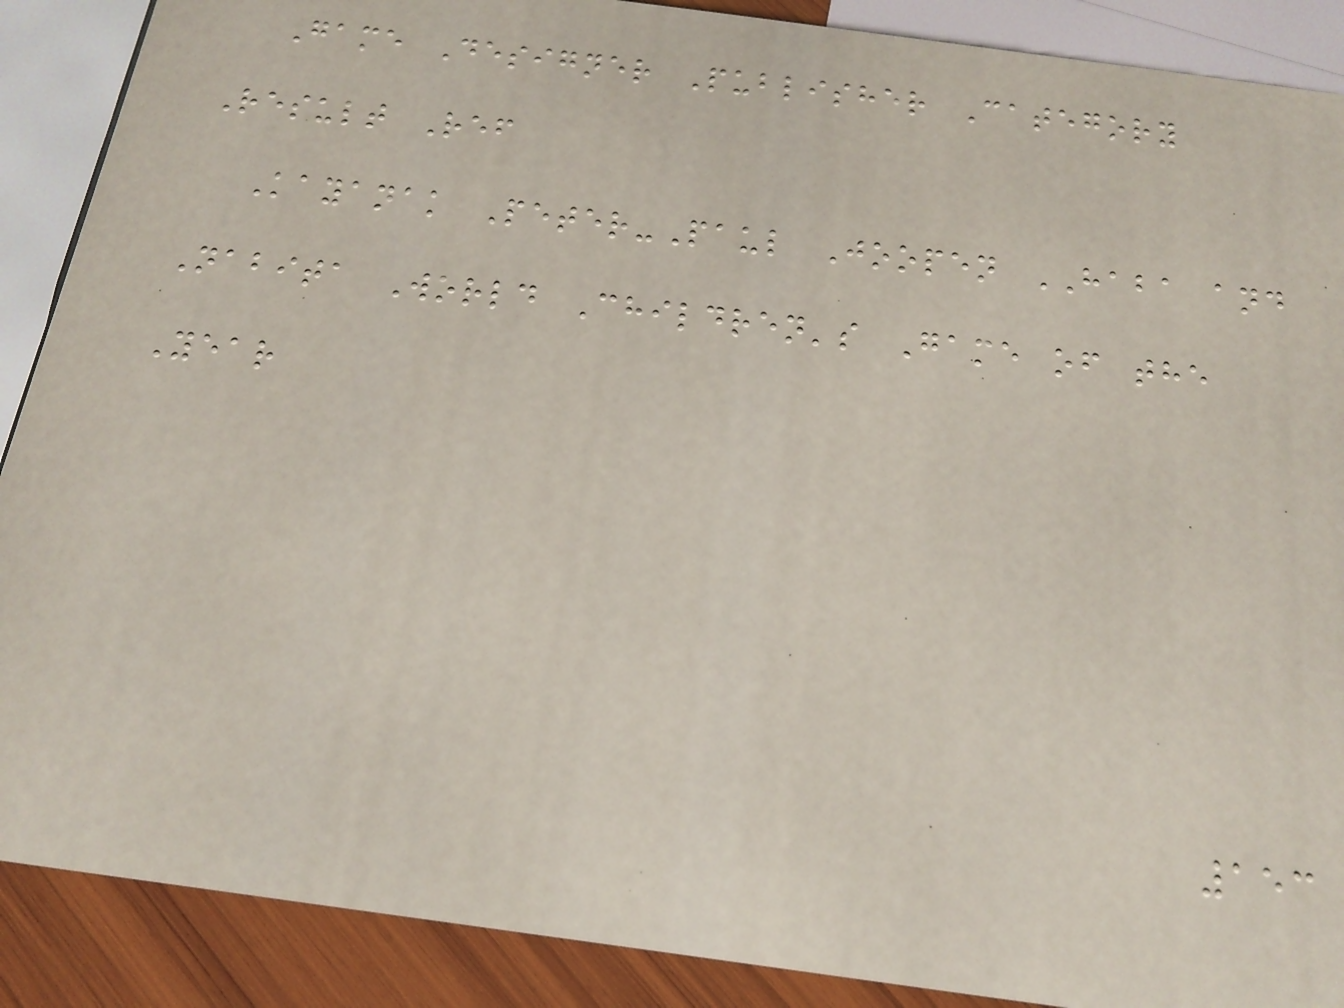Game Designer Publisher Category
Result Ref
Kayanak Peter-Paul Joopen HABA and
Nabita World Children's Game of the
Year
153
